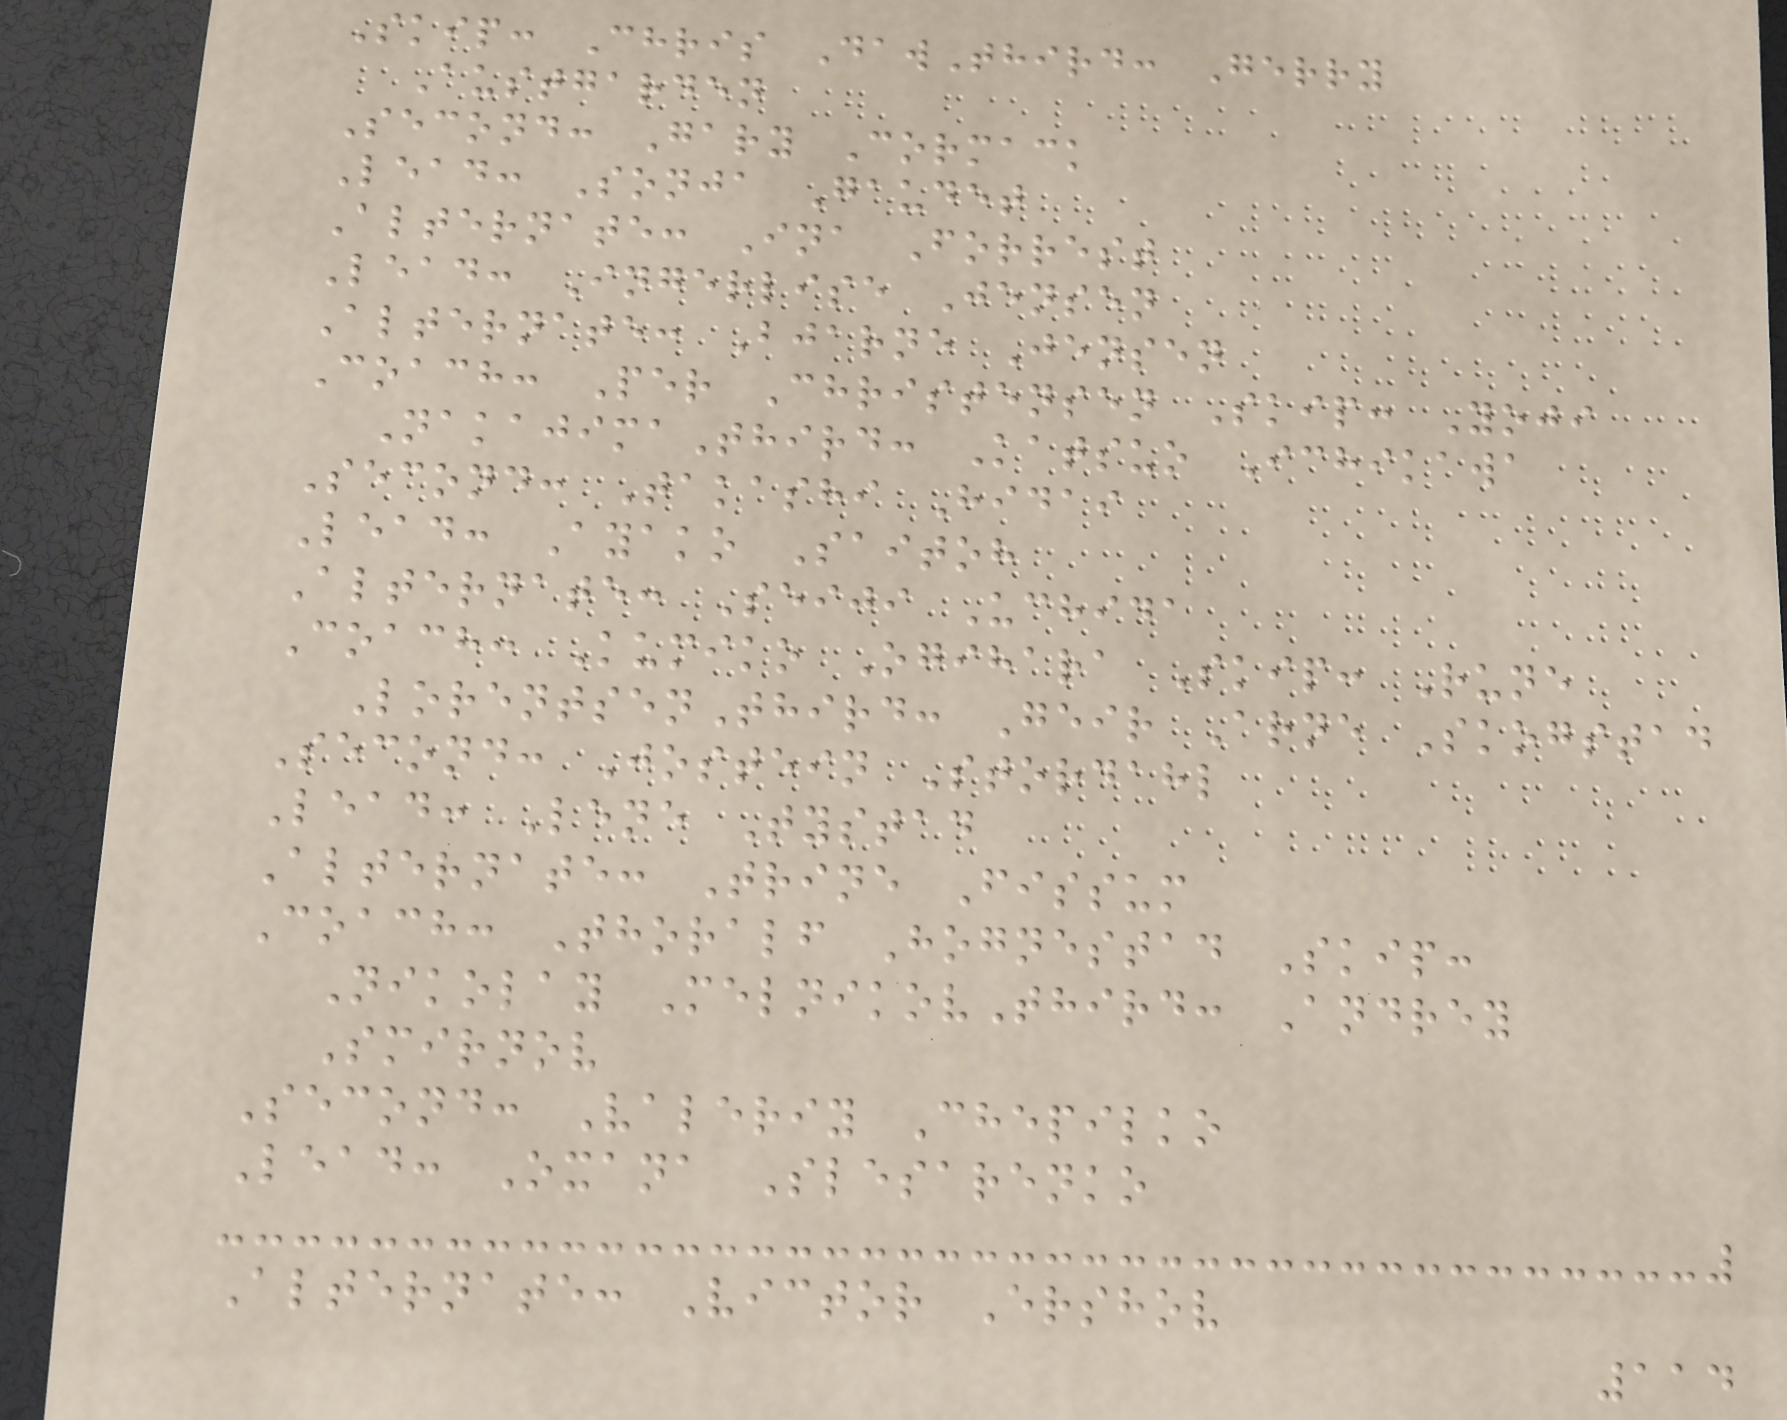Skip: Chris DawThird: Gerry
Austgarden
Second: Gary Cormack
Lead: Sonja Gaudet
Alternate: Ina Forrest
Lead: Ingerlise Jensen
Alternate: Bjarne Jensen
Coach: Per Christensen Skip: Yoji
NakajimaThird: Katsuo Ichikawa
Second: Takashi Hidai
Lead: Ayako Saitoh
Alternate: Seiji Uchida
Coach: Kumiko Ogihara Skip: Rune
LorentsenThird: Geir Arne Skogstad
Second: Jostein Stordahl
Lead: Lene Tystad
Alternate: Trine Fissum
Coach: Thoralf Hognestad Skip:
Nikolay MelnikovThird: Andrey
Smirnov
Second: Valeriy Chepilko
Lead: Oxana Slesarenko
Alternate: Victor Ershov
114
